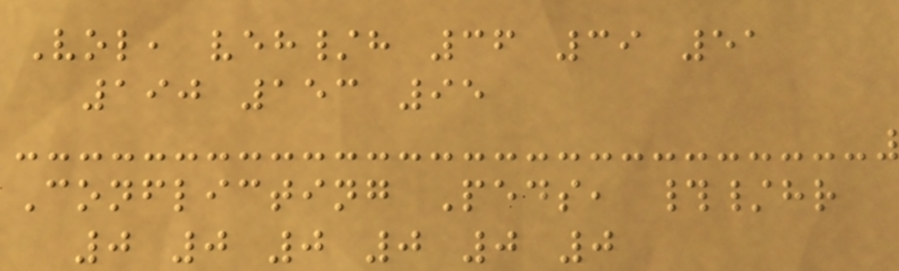Vol, veh/h 36 39 51
190 153 95
Conflicting Peds, #/hr
0 0 0 0 0 0
